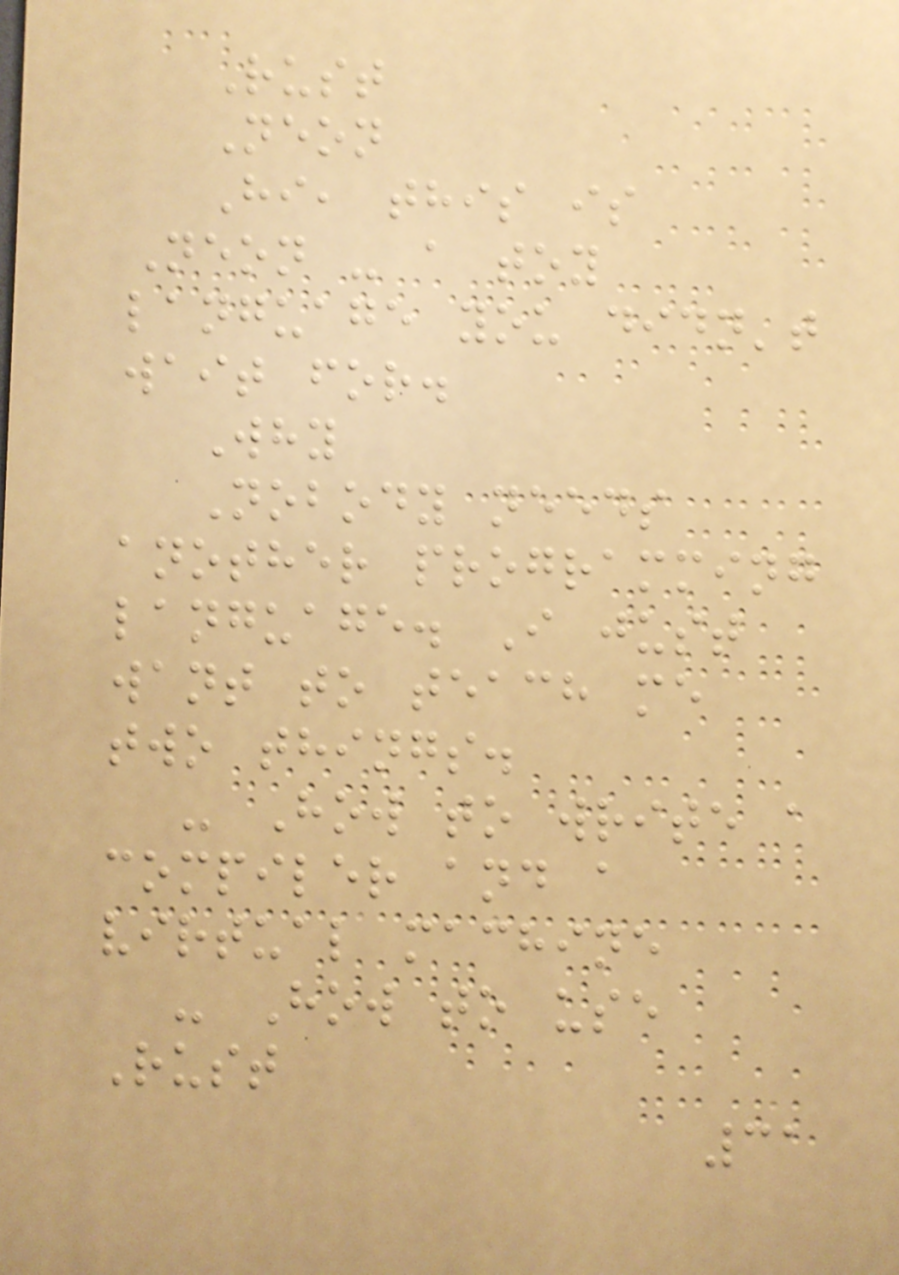Rust
Neon
Hi, this is
Neon - a toy
language you didn't
wait for.
Why
Nobody needs
another programming
language. I just
want to teach me
two things.
- How to write a
compiler and a
virtual machine
- How to use
Rust
31
